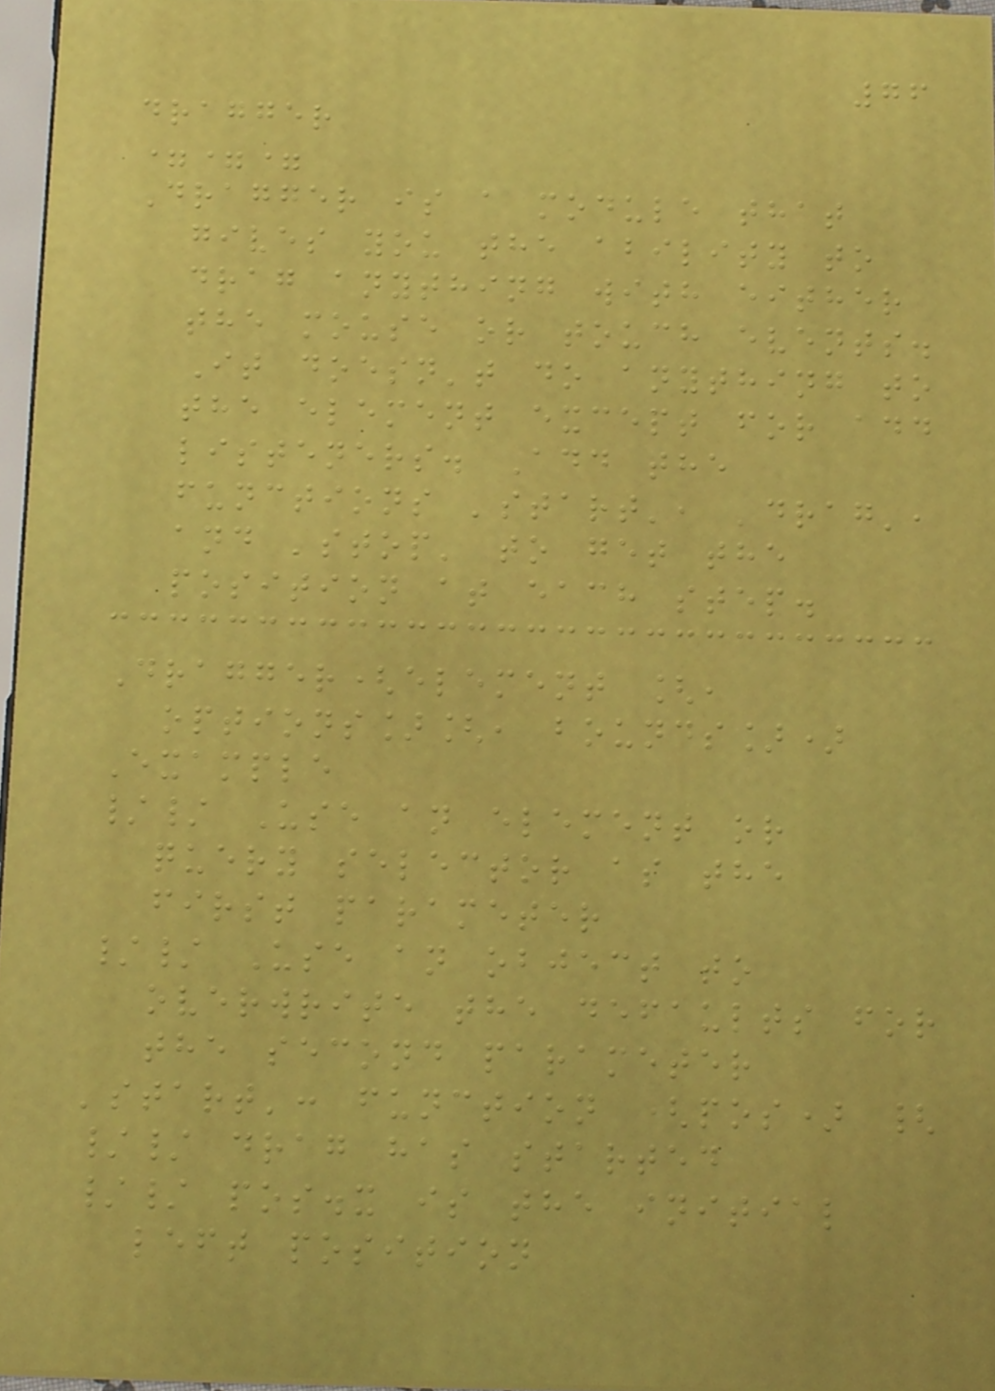76
dragger
===
Dragger is a module that
gives you the ability to
drag anything with either
the mouse or touch events.
It doesn't do anything to
the element except for add
listeners. Add the
functions 'start', 'drag',
and 'stop' to get the
position at each step.
Dragger(element [,
options][, bounds])
Example
// Use an element or
query selector as the
first parameter
// Use an object to
overwrite the defaults for
the second parameter
'start': function (pos) {
// drag has started
// pos.x is the initial
left position
